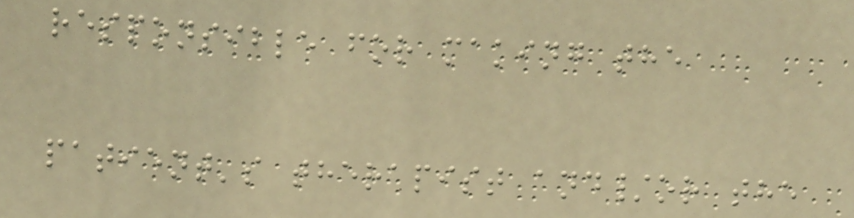responsible for making the
patient's therapist and/or the
